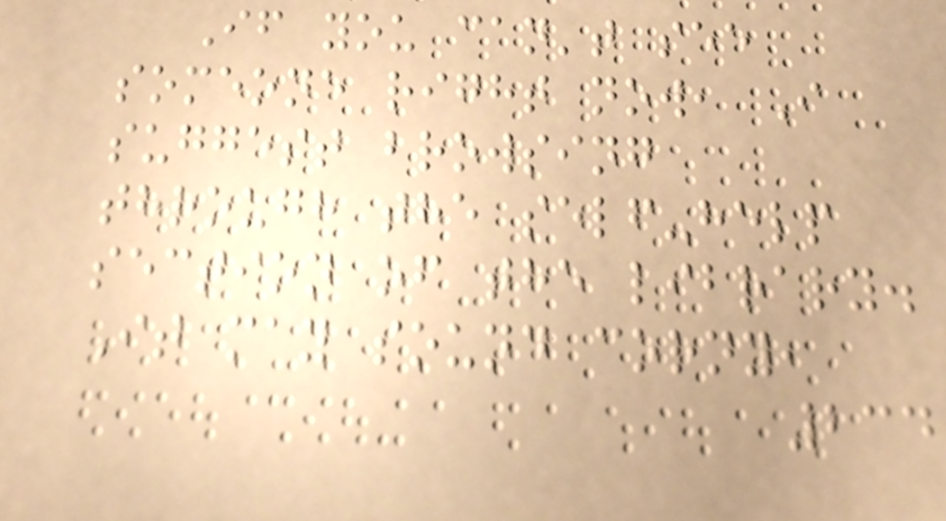If you can't see
someone right now, I
suggest browsing
through the self-help
section of the library.
It may sound corny,
234
